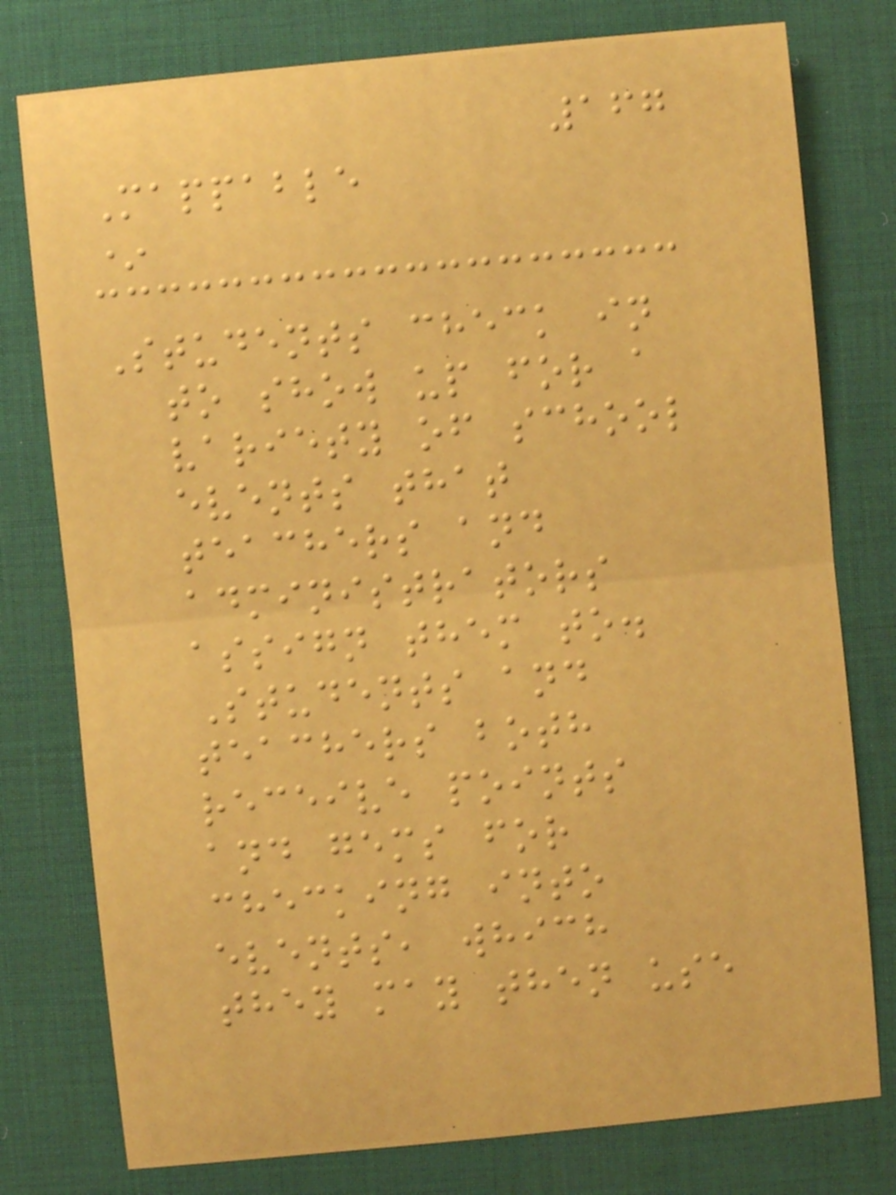167
Mappable
*
Students check in
to show up for a
variety of school
events that
teachers and
administrators
assign them to.
Students and
teachers both
receive points
and gems for
checking into
events, which
they may then use
